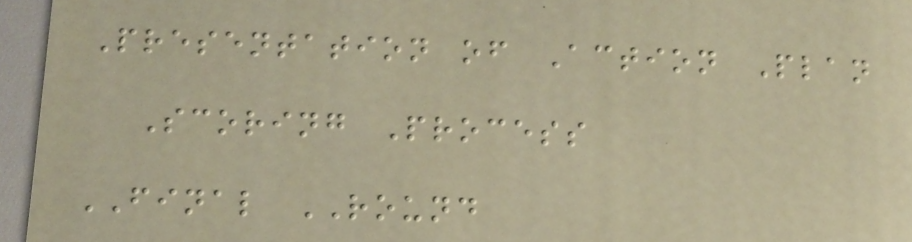Presentation of Action Plan
Scoring Process
FINAL ROUND
